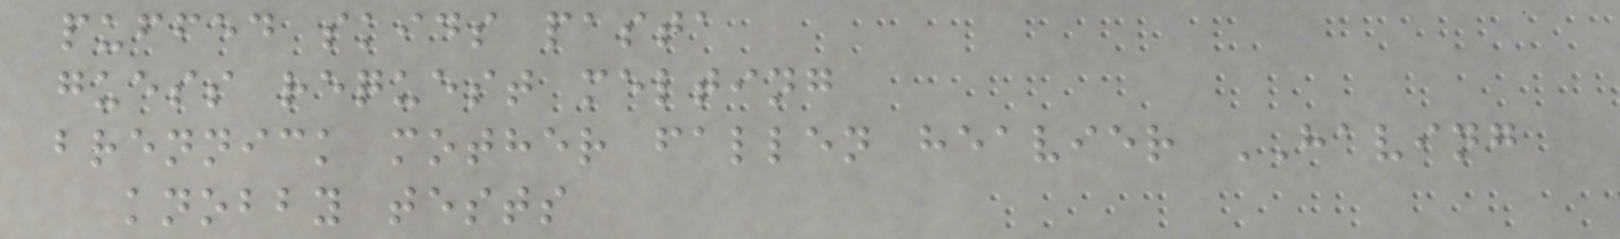puffed skids pasta
guess request melting
brennick mother fallen heavier HAVING
knobby tests
